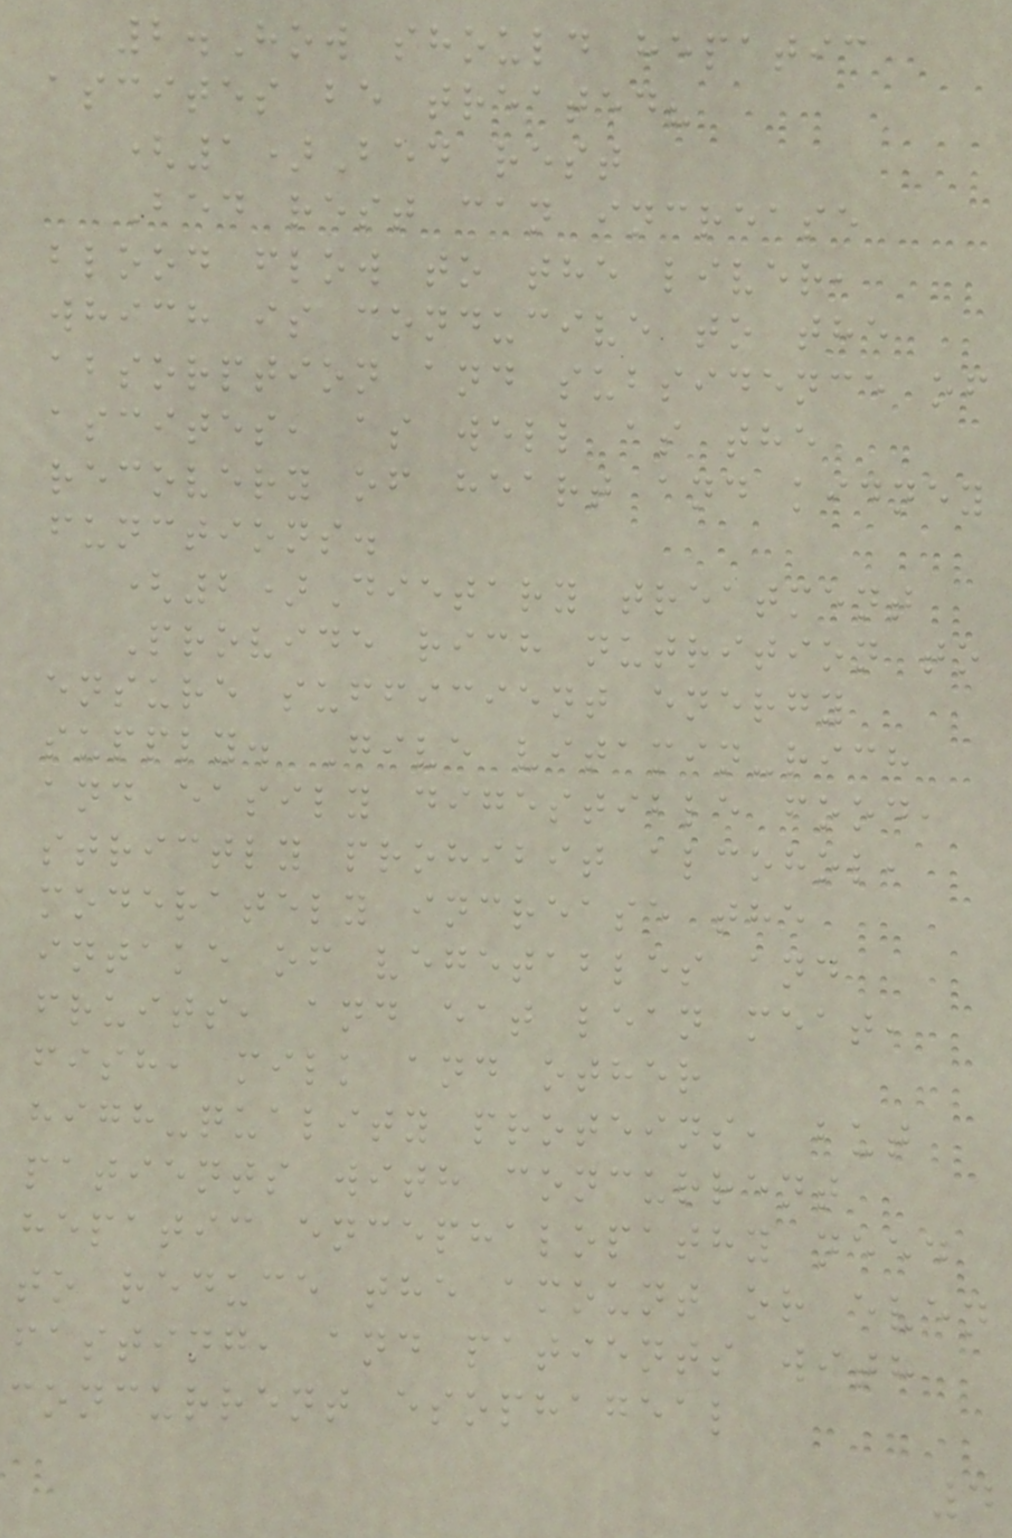2.How should hepatic
ascites be treated?
(1)Bed rest
Bed rest can increase
blood flow to the liver,
which is conducive to the
absorption and subsidence of
ascites, as well as the
recovery of heart and kidney
functions.
(2)Dietary treatment
Provide rich nutrition to
ensure sufficient energy
supply. Give vitamin-rich
and easily digestible food,
strictly prohibit alcohol,
moderately increase the
intake of vegetables and
fruits, and eat lean meat,
fish, milk and other
high-quality proteins, but
patients with concurrent
hepatic encephalopathy need
to reduce the amount or even
fasting, and patients with
concurrent esophageal
4
